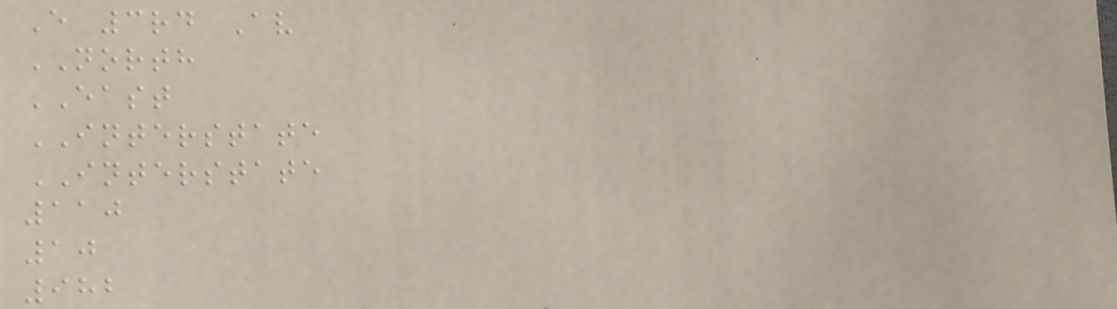E 3rd Av
NORTH
EAST
INTERSTATE
INTERSTATE
110
10
982
